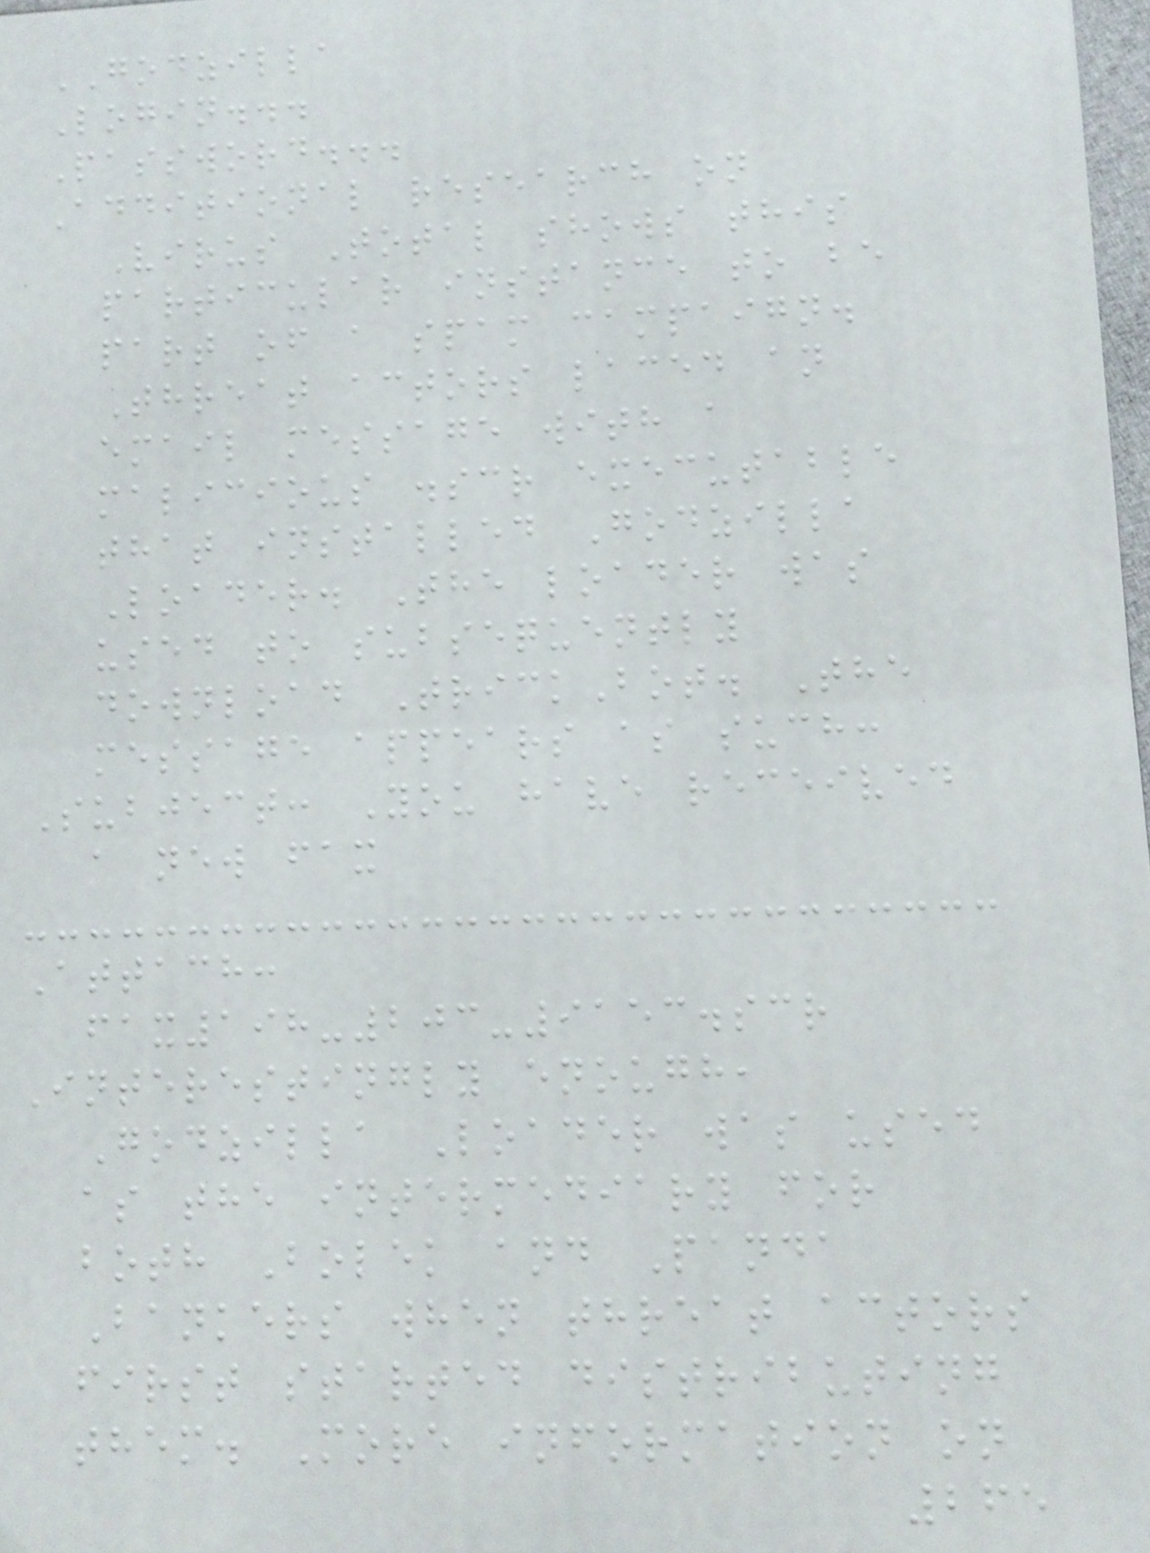GODZILLA
Login...
Password...
Additional research on
Virus Total shows this
particular instance to be
part of a spam campaign.
Threat actors laced an
email message with a
malicious .scr executable
that installed Godzilla
Loader. The loader was
used to subsequently
download TrickBot. The
message appears as such:
Subject: You have received
a new fax
Attach:
fax198-203-9153.scr
Interestingly enough,
Godzilla Loader was used
as the intermediary for
both Bolek and Panda
Bankers when threat actors
first started distributing
them. More information on
265
